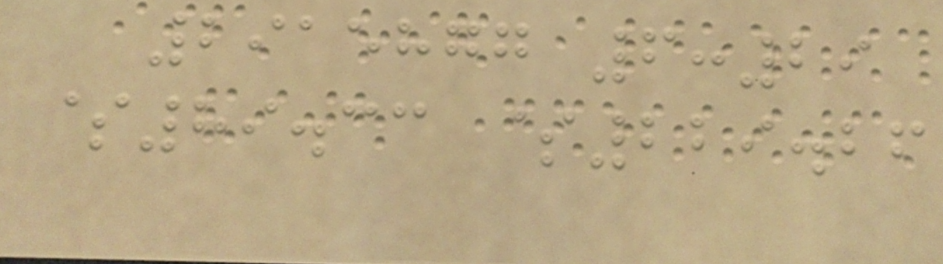2915877 6:29
$89.33 $229.26
